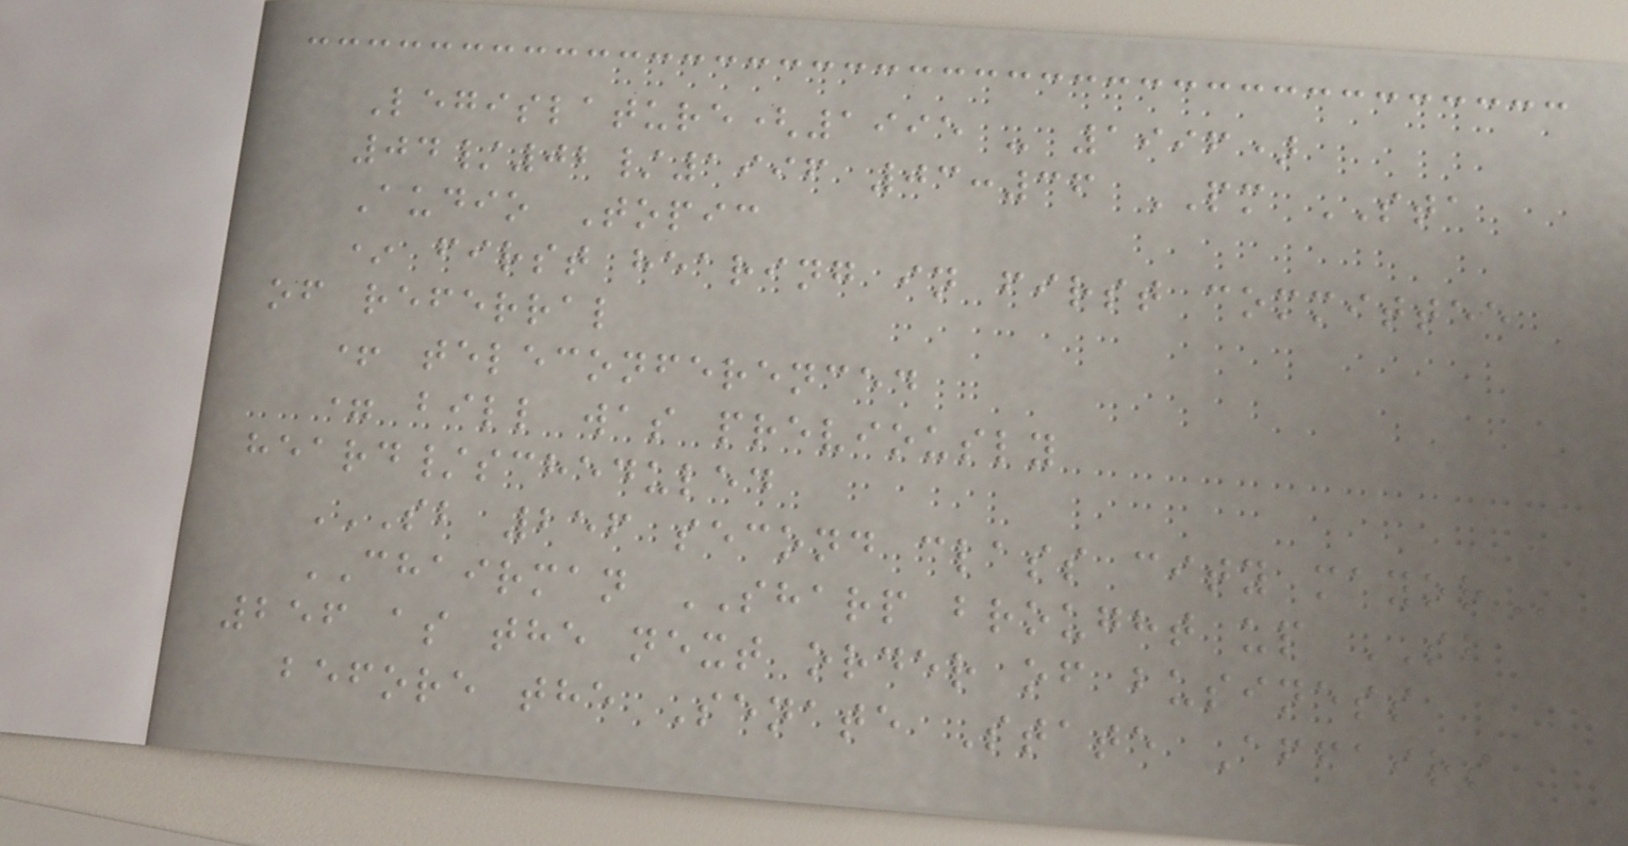Legislature(1995 - 1996)
04/02/1996 03:36 PM STA
Audio Topic
* first hearing in first committee
of referral
+ teleconferenced
= bill was previously
heard/scheduled
SB 256 SECOND CLASS CITY MAYOR
CHAIRMAN SHARP brought up SB
256 as the next order of business
before the Senate State Affairs
